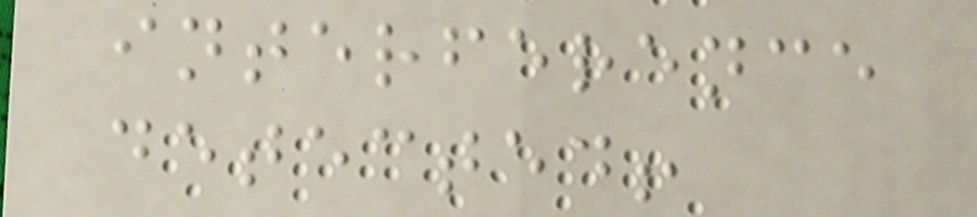interference
detected!
